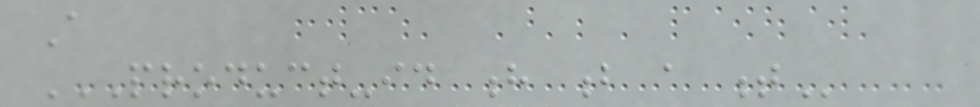A
PRODUCT-ID H B A T
